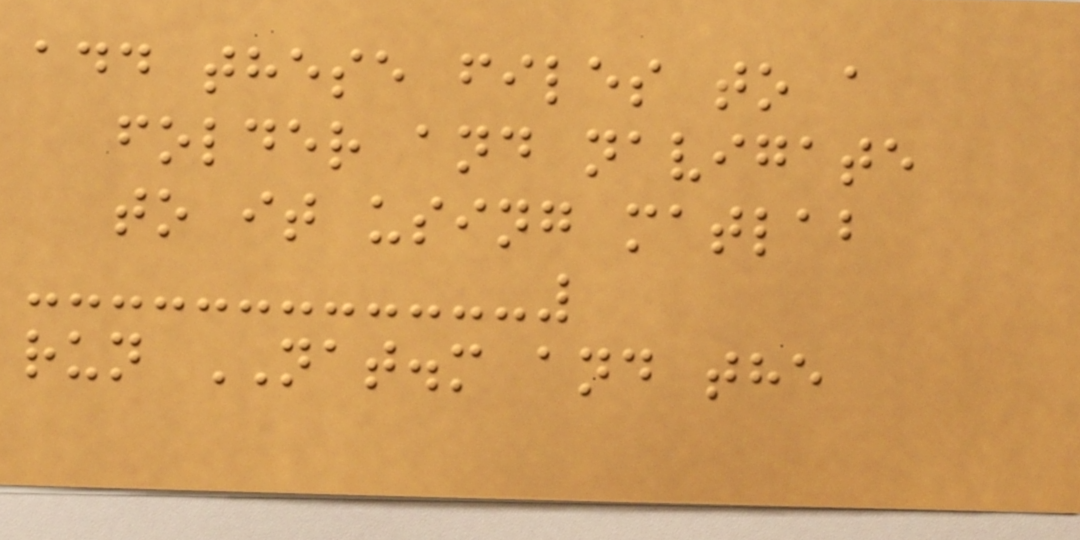add these files to a
folder and navigate
to it using matlab
run NAT.m and the
